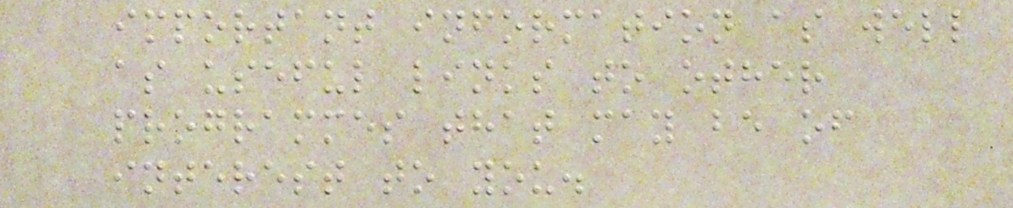important information as well
as useful links to other
programmes that may be of
interest to you.
